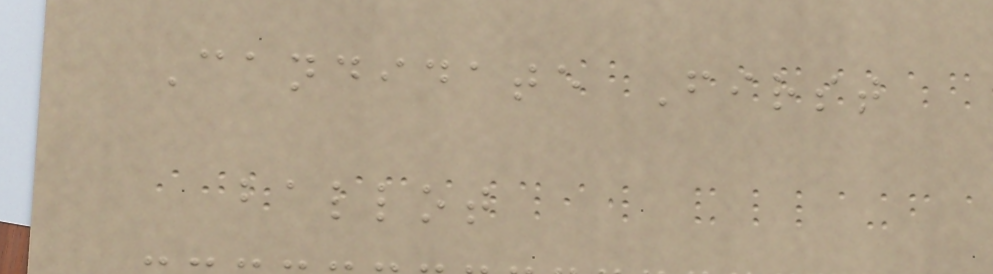Candidate First
ballot
